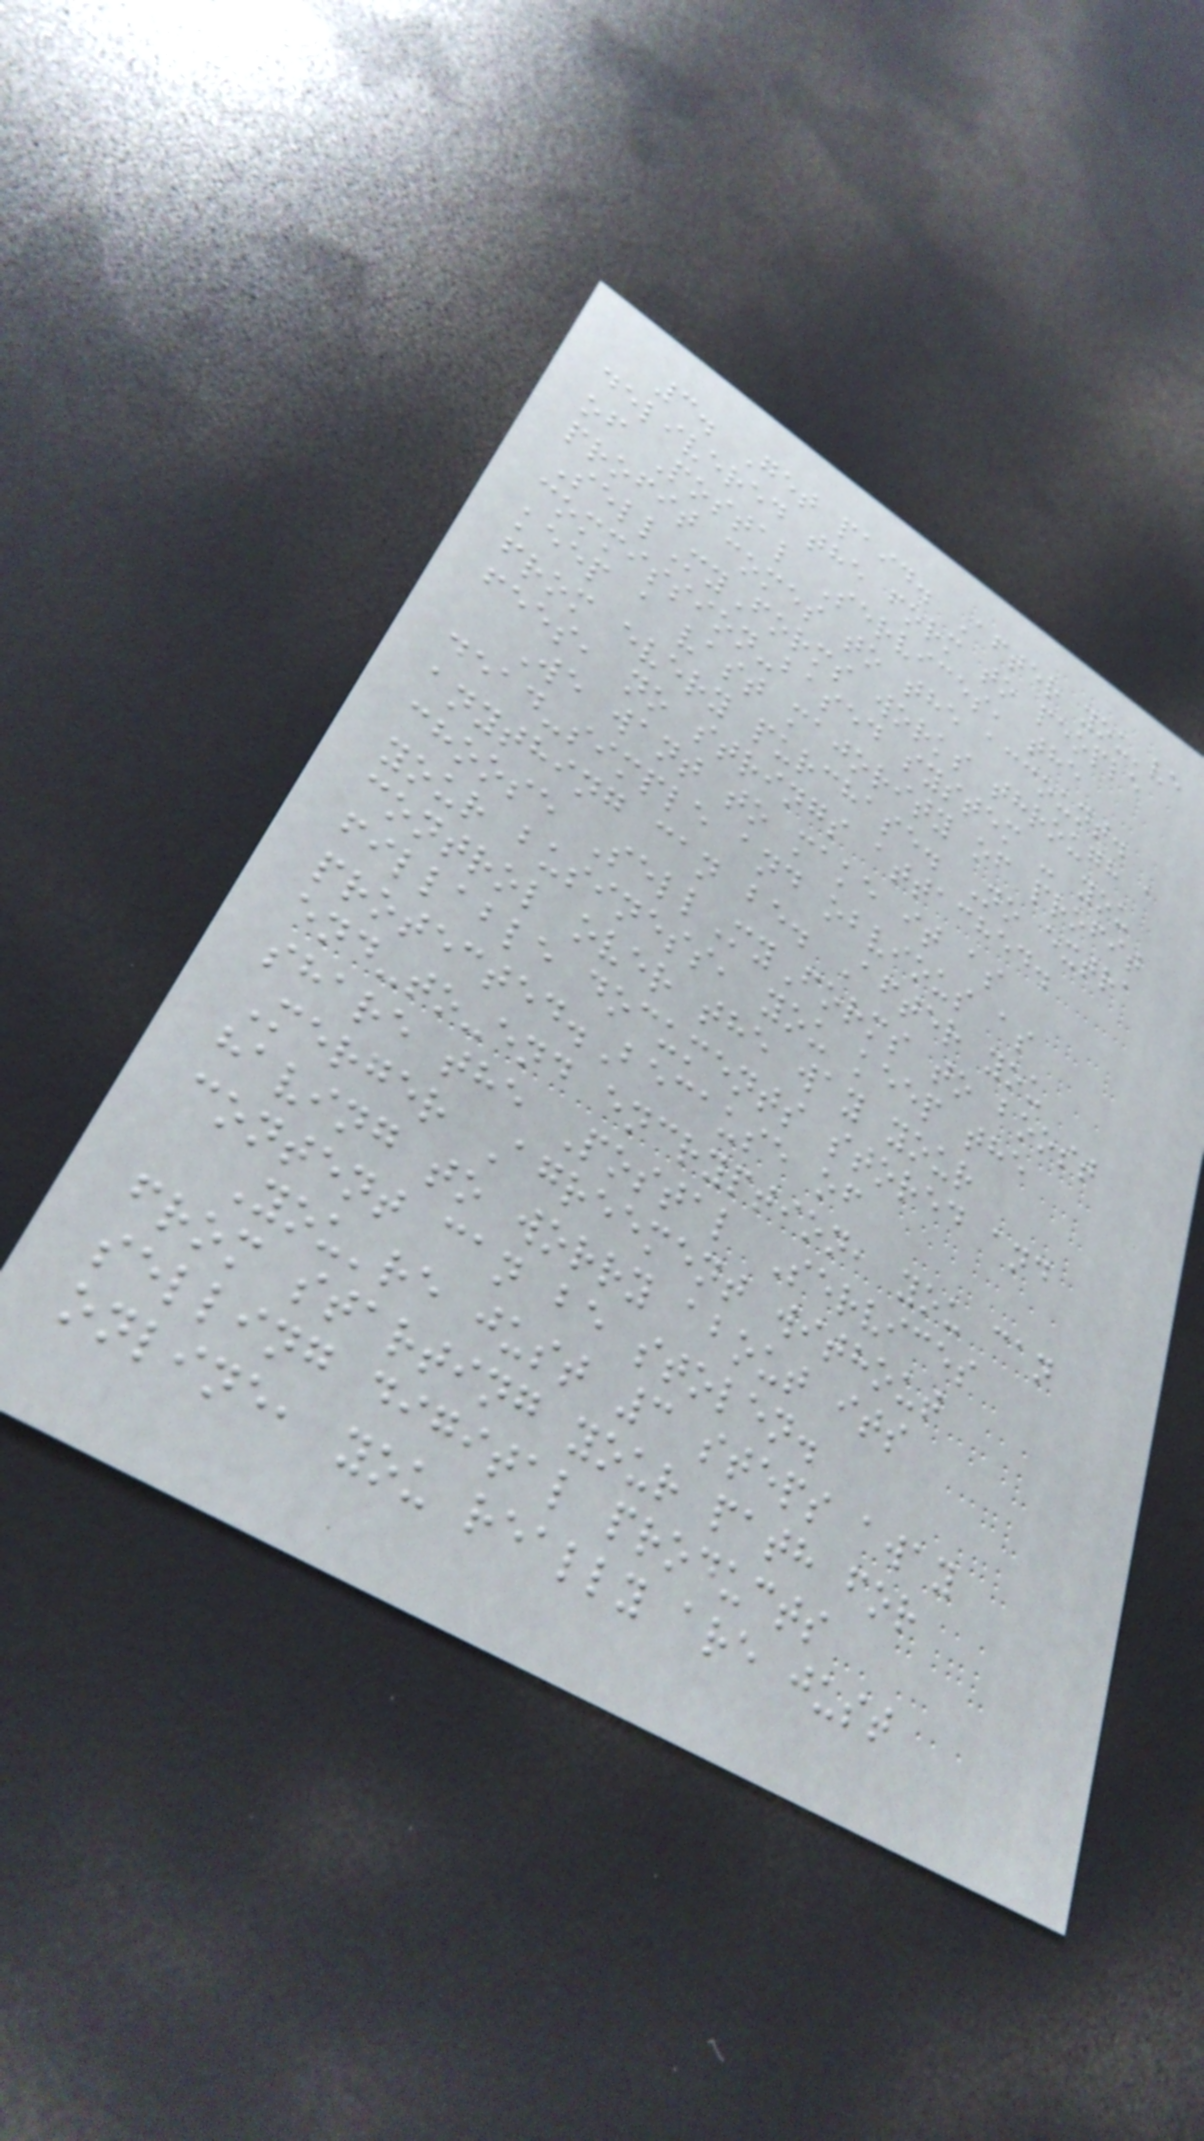3. Get paid. After you've
delivered the form to people
of Postal Services, the
profit comes to the account.
SellMyForms works through a
commission-based system - you
keep a vast majority of profit
from every purchase. No extra
fees, no strings attached.
We want to make it as
dead-simple and obvious as
anything can be. After you
choose SellMyForms to boost
your business, you keep the
control over the way your
fillable documents stored and
protected.Because of
end-to-end encryption, you can
share the Postal Services
Merger Agreement without
having to worry about its
content can be stolen.
You're just 3 steps away
from starting your path for
selling digital products
online, you really are just
